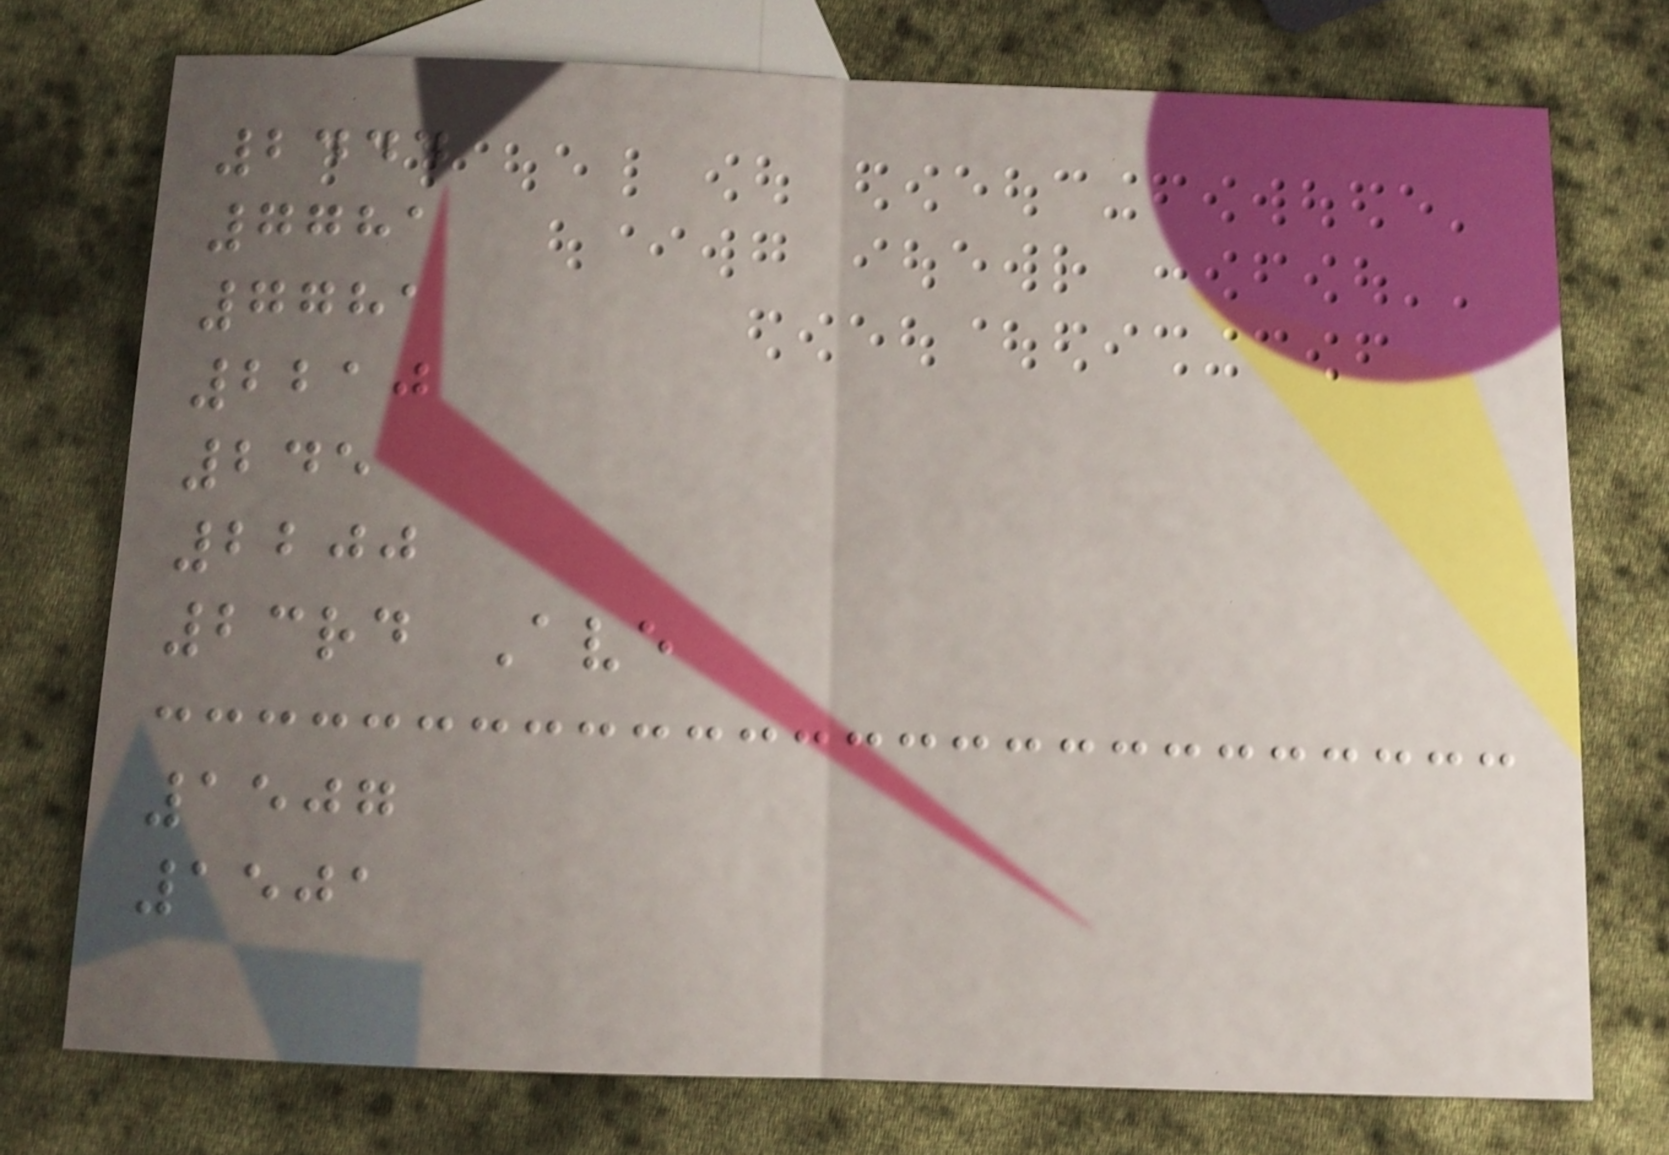2444
7781
7781
2210
245
2200
23rd Ave
1507
1501
